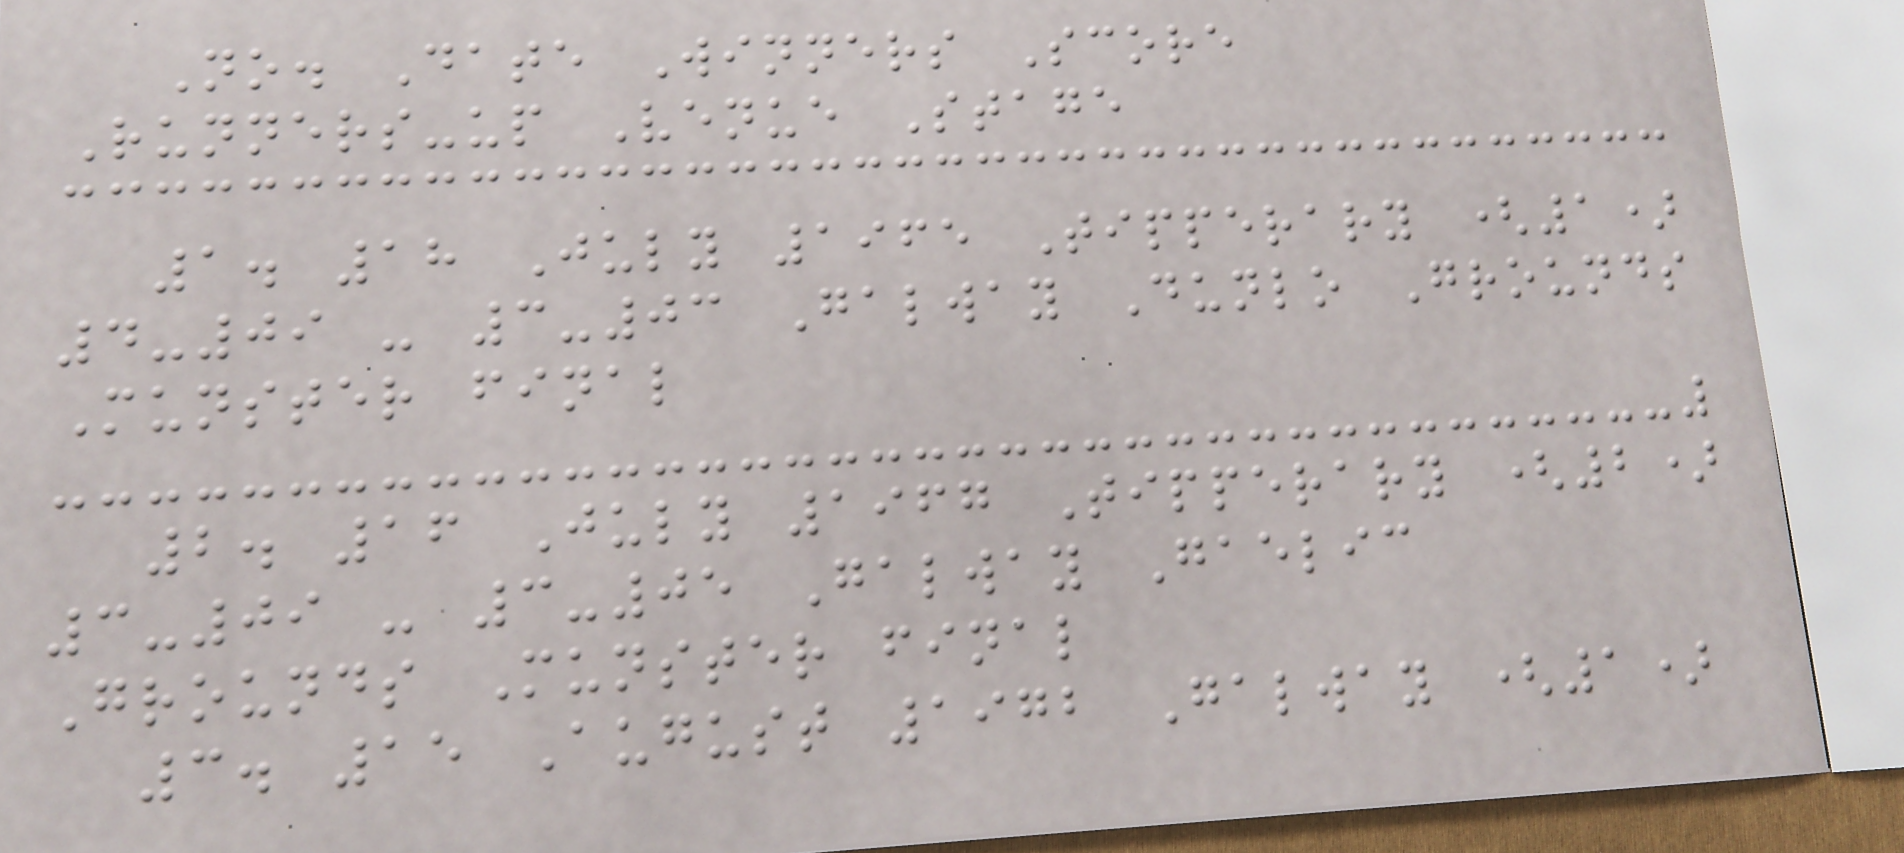No. Date Winners Score
Runners-up Venue Stage
1. 18 July 1965 Tipperary (1)
4-09 - 3-03 Galway Dunlo Grounds
Munster final
2. 16 July 1967 Tipperary (2)
3-09 - 3-05 Galway Gaelic
Grounds Munster final
3. 15 August 1972 Galway (1)
